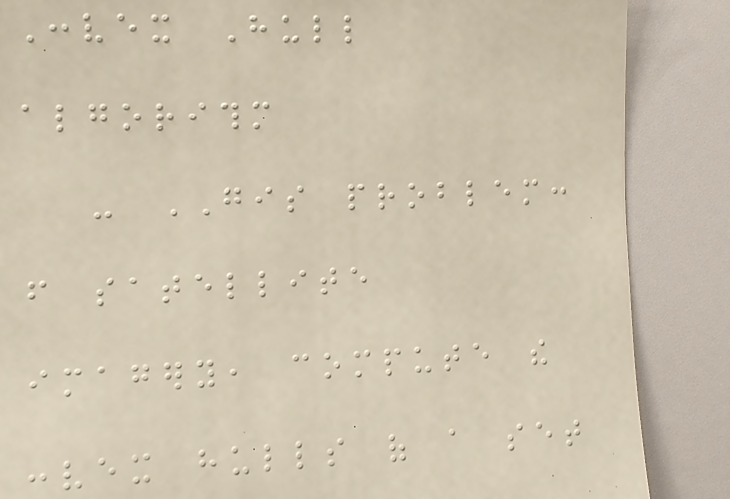Convex Hull
algorithm
- GIS problem:
from satellite
imagery, compute the
convex hulls of a set
